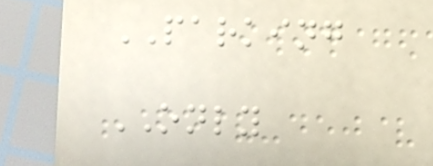PARKING
ONLY
